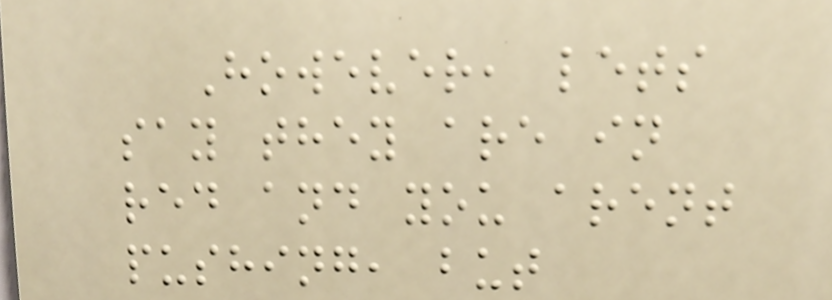However, lets
say they are in
red and you arent
pushing, but
